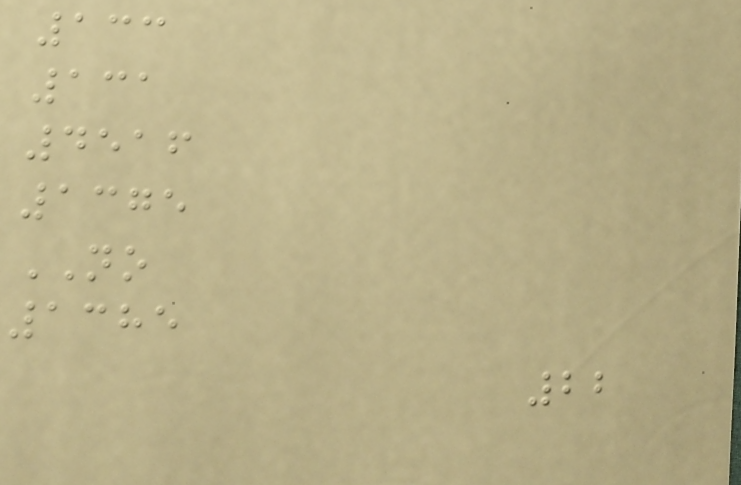133
131
4516
1375
NO
1385
22
